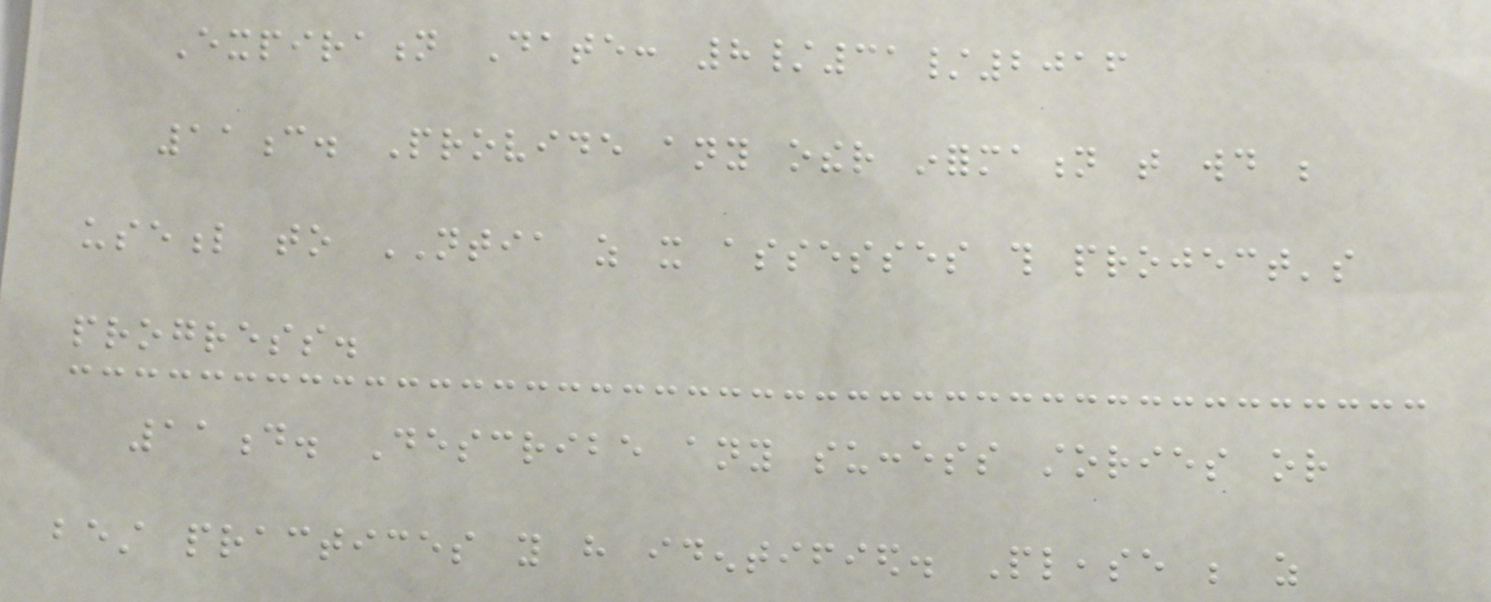Expiration Date: 8/31/2016
11c. Provide any other information that would be
useful to NTIA as it assesses this project's
progress.
11d. Describe any success stories or
best practices you have identified. Please be as
